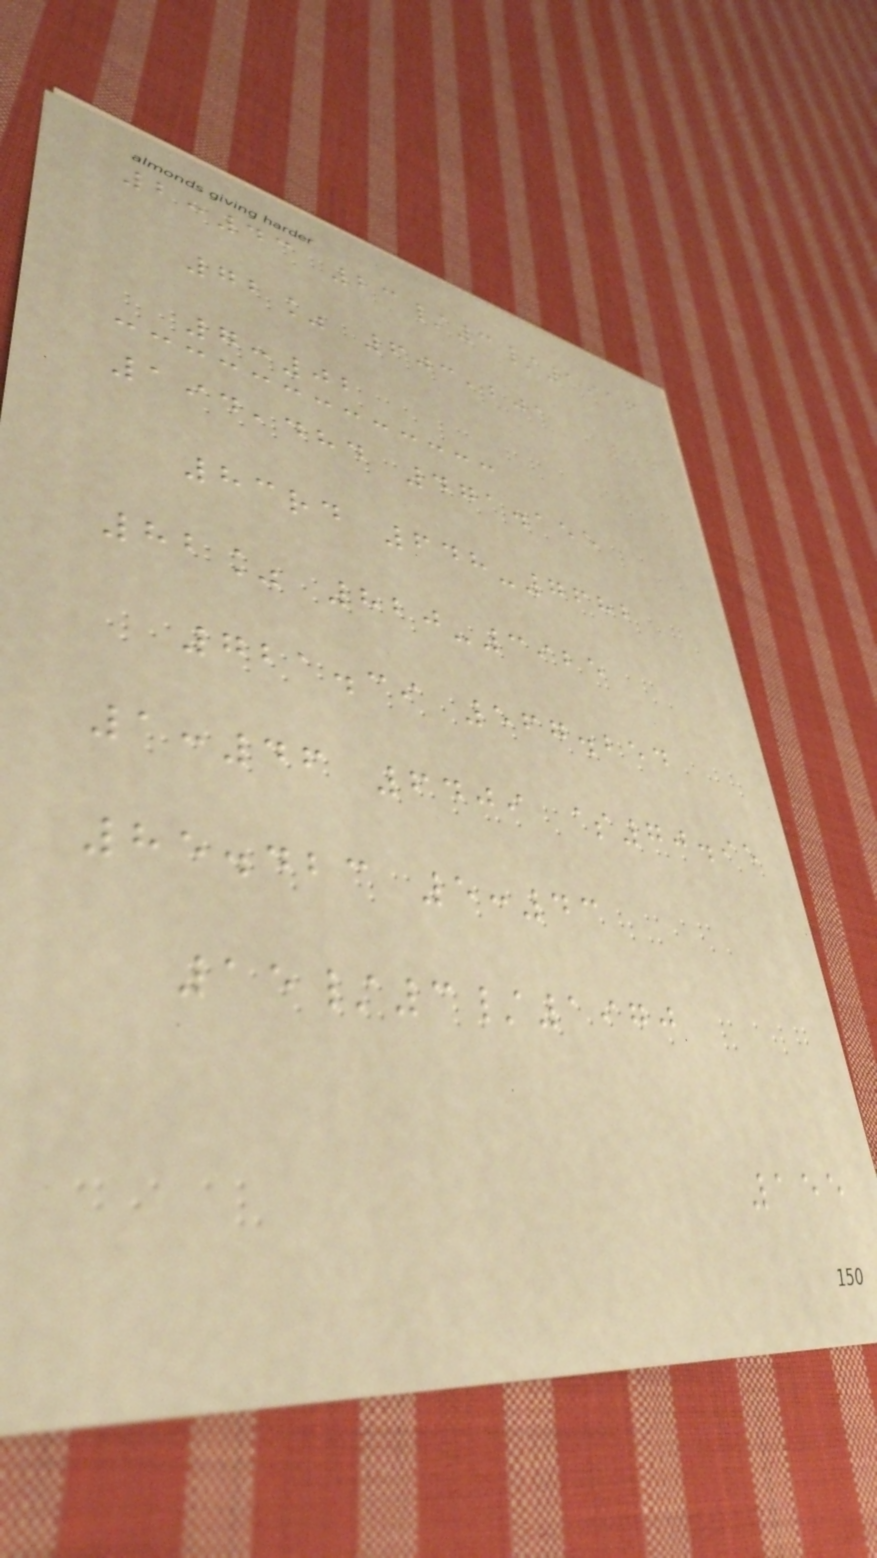2:43 23/3/1916
72% 603,201
7:02
194,484 471.155
83rd 648-7682
82% 820-3925
721.39 567.254
1:46 6409 $70.95
85.423 5:43
15/3/1970
155
